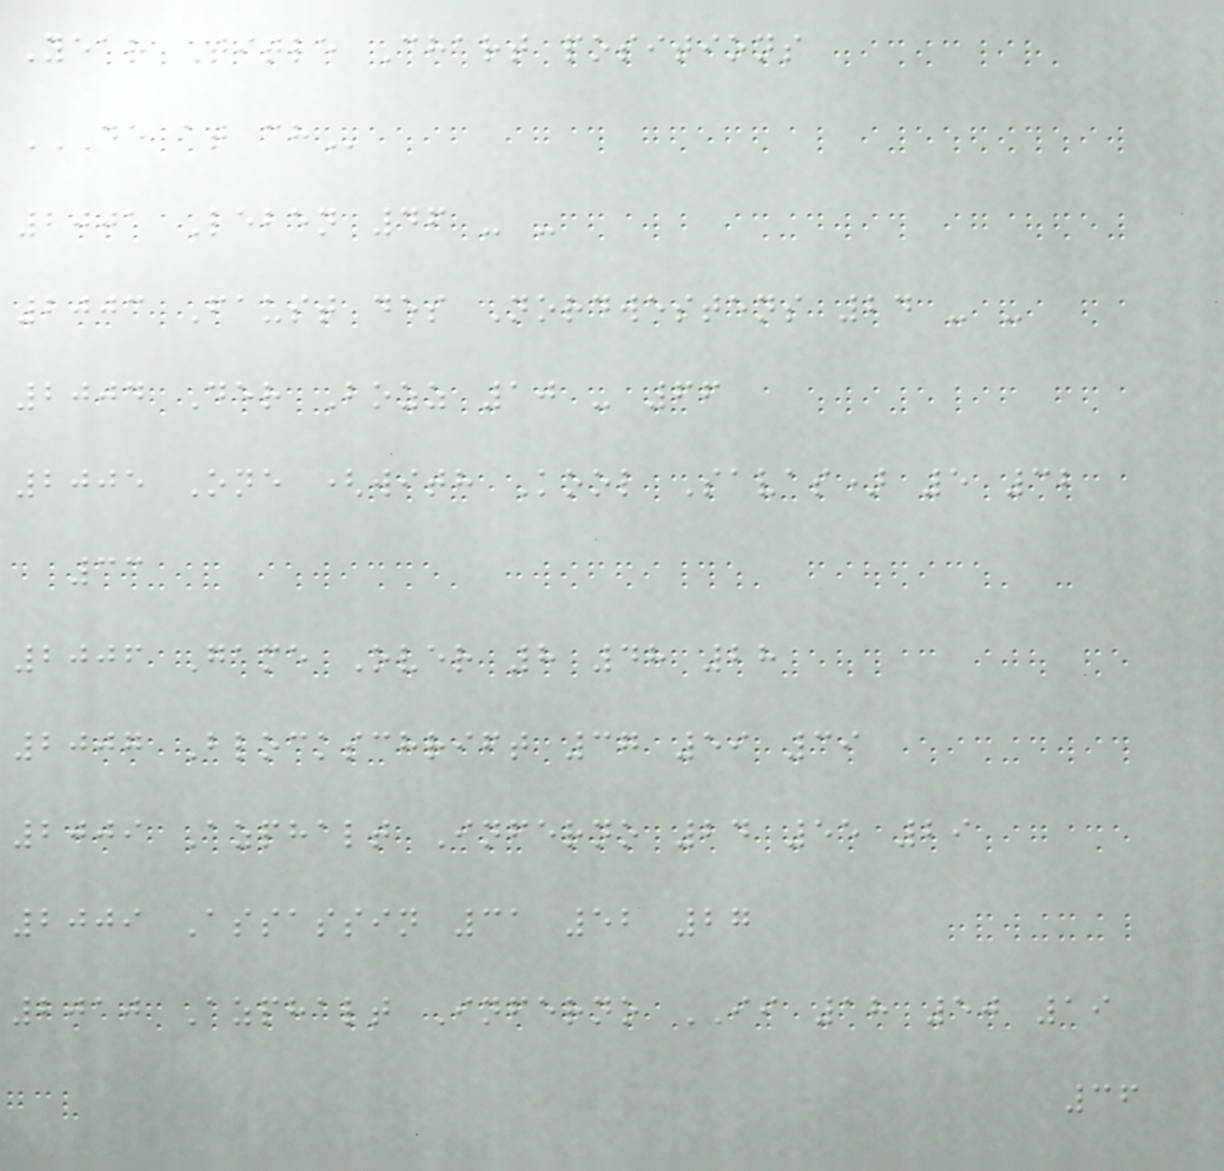Year Title Chart positions
DE AT CH
2001 Leben 46 - -
2003 Faust des Nordwestens 24 - -
2004 Der Bozz 10 - 66
2005 One (with Kool Savas) 5 32
33
2006 Game Over 8 48 28
2007 Blockschrift 37 59 39
2009 Azphalt Inferno 24 55 29
2009 Assassin 31 52 27
2010 Azphalt Inferno II 18 50 19
36
